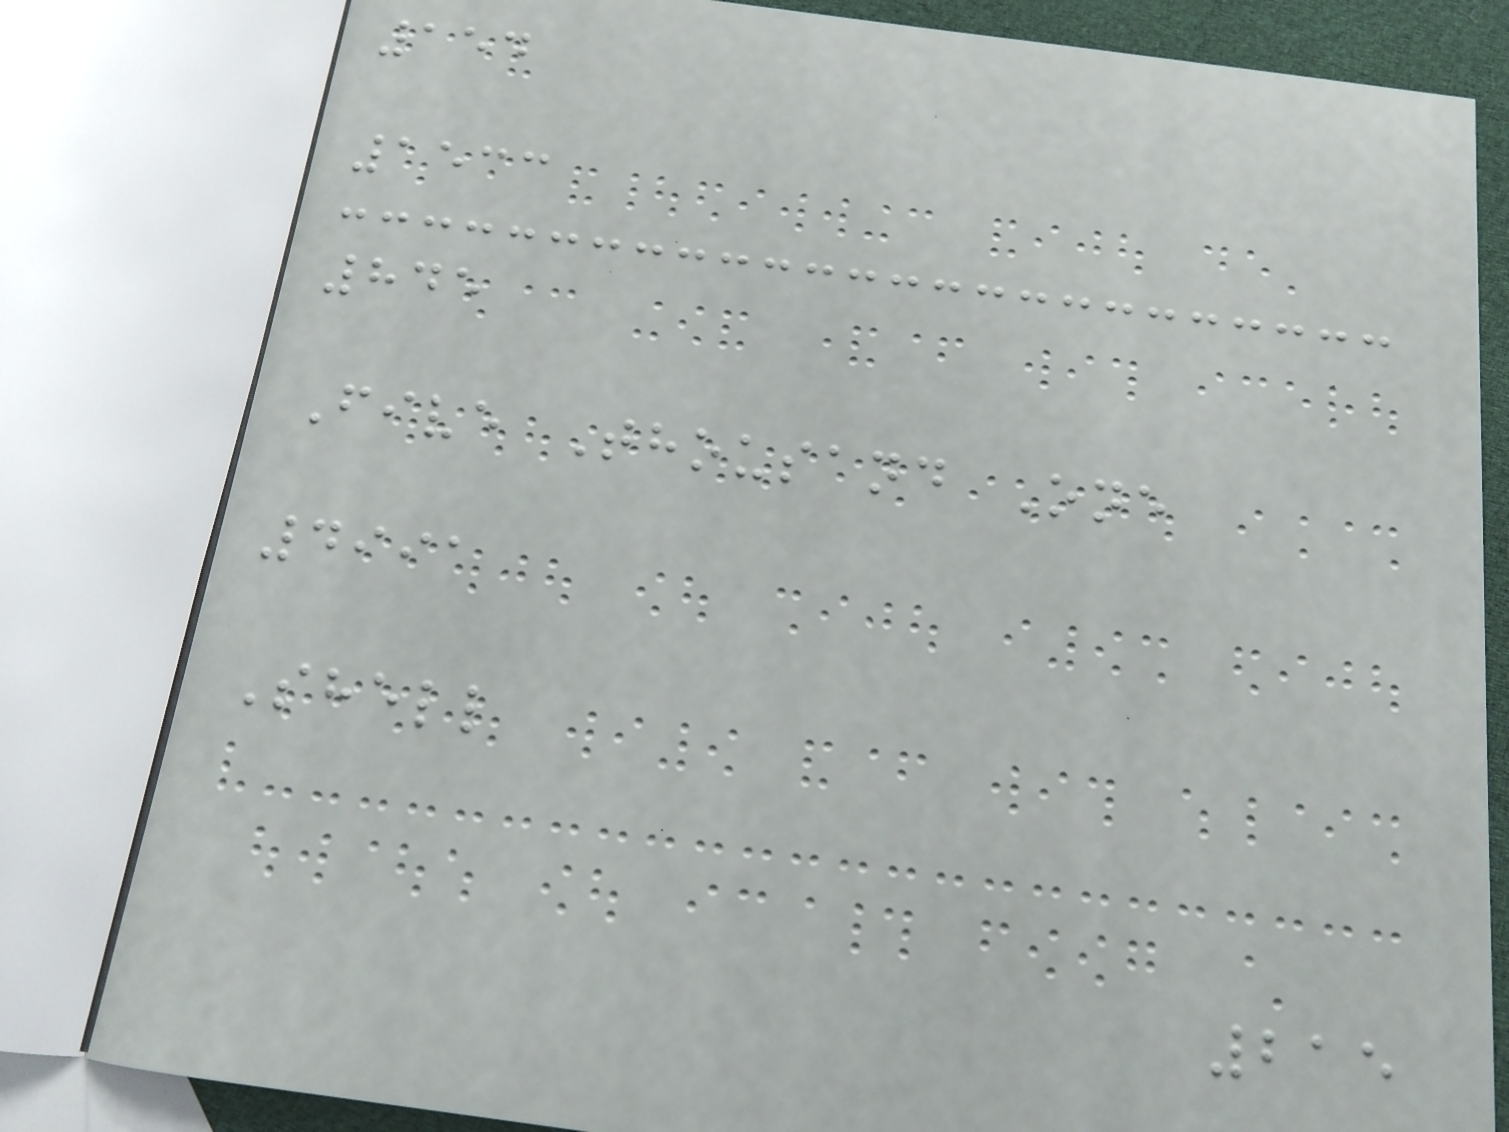154
1533
845
Five Thousand One
4991
Shell
215
